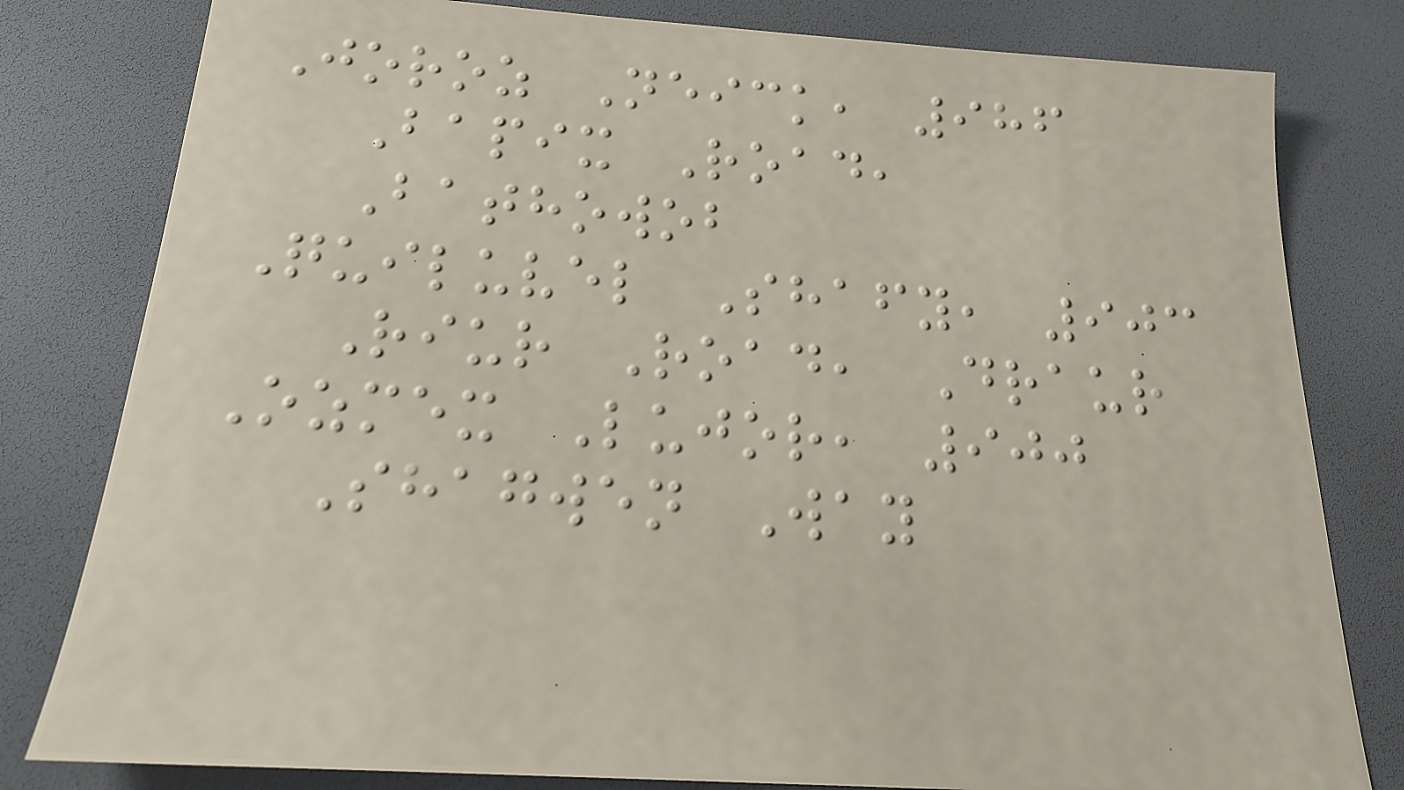Joroz Neick, 986
Bapix Road,
Bathowob
Quiluvel Shafy, 903
Riur Road, Draur
Ozmex Lujor, 900
Shagwen Way
